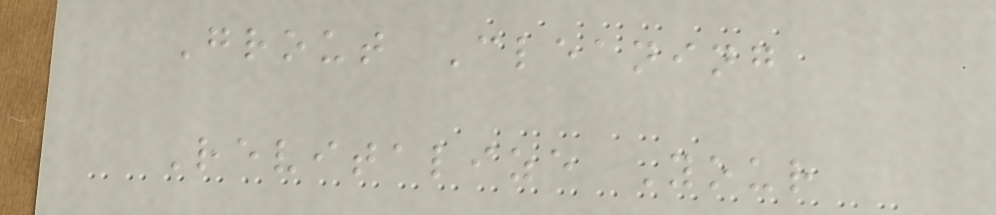Grout Cleaning
Revitalize Your
